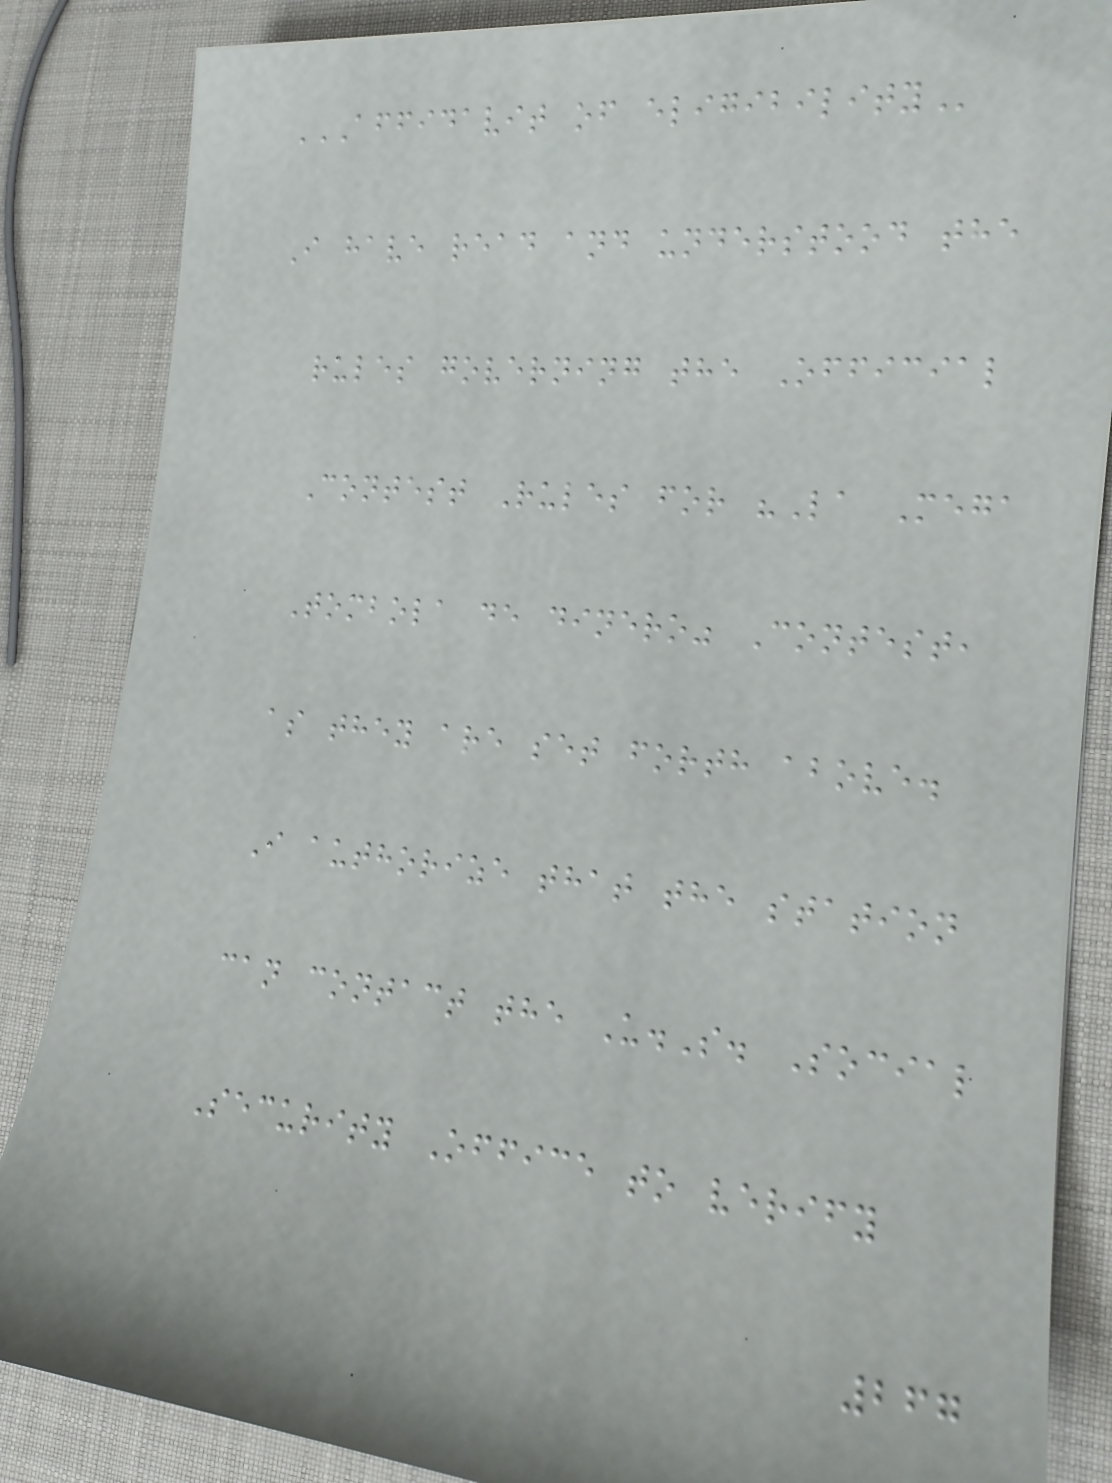AFFIDAVIT OF ELIGIBILITY
I have read and understood the
rules governing the Official
Contest Rules for "La Mega
Tombola de dinero" Contest,
as they are set forth above.
I authorize that the station
can contact the U.S. Social
Security Office to verify
267
